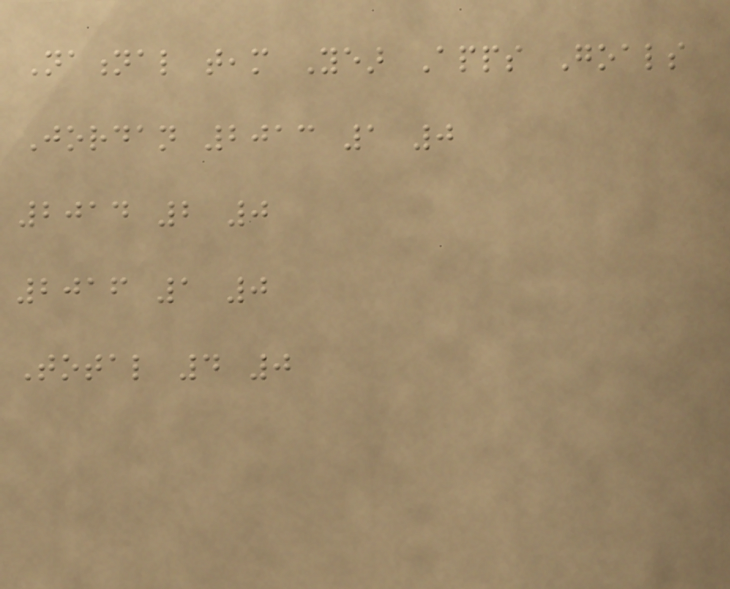National team Year Apps Goals
Jordan 2013 1 0
2014 2 0
2016 1 0
Total 4 0
